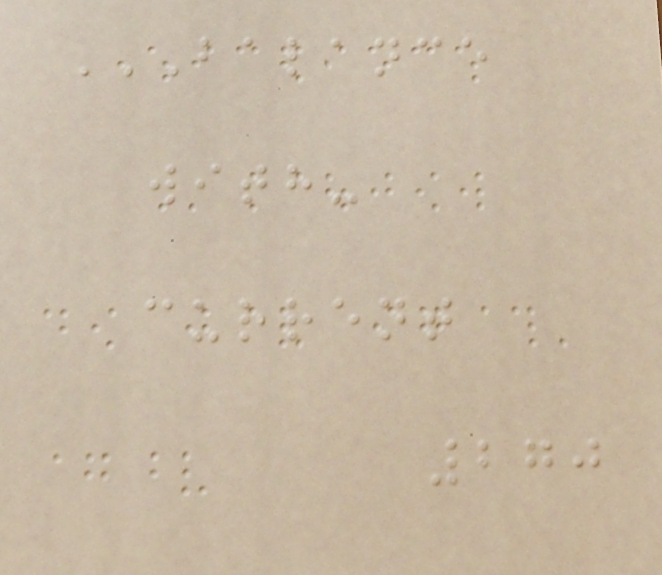BALANCE
WITH-
CURRENT
270
